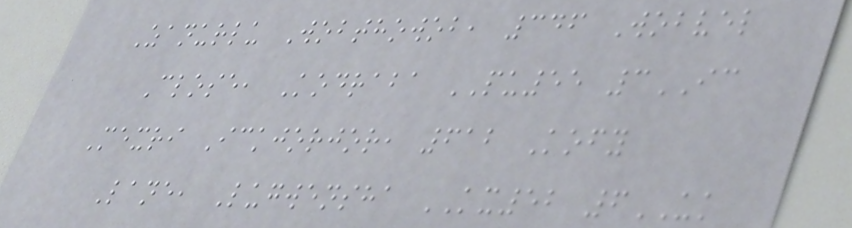Zanurlu Wobthowob, 346 Wobvel
Close, Kodraba PU55 3IC
Mexri Ickjorjor, 612 Kofy
Lane, Lugwensha KX52 6UK
